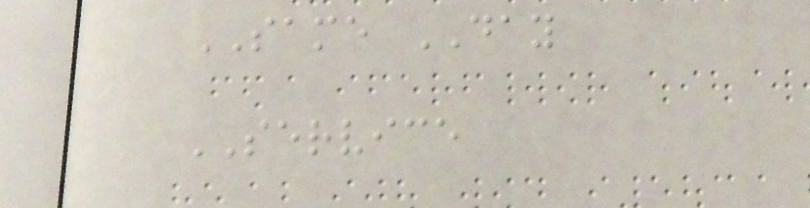SAME DAY
SERVICE
